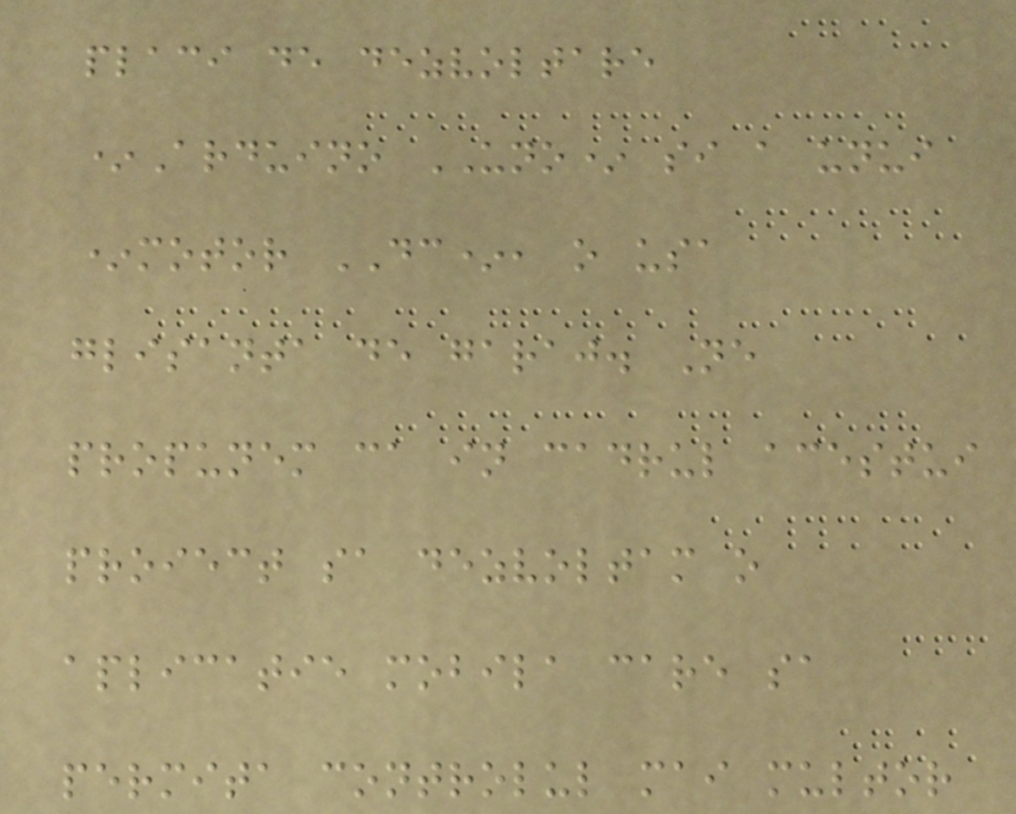placi de dezvoltare
*Arduino UNO* si a unui
*motor DC*, o usa
glisanta de garaj. Ne
propunem ca in cadrul acestui
proiect sa dezvoltam o
aplicatie mobila care sa
permita controlul mai multor
